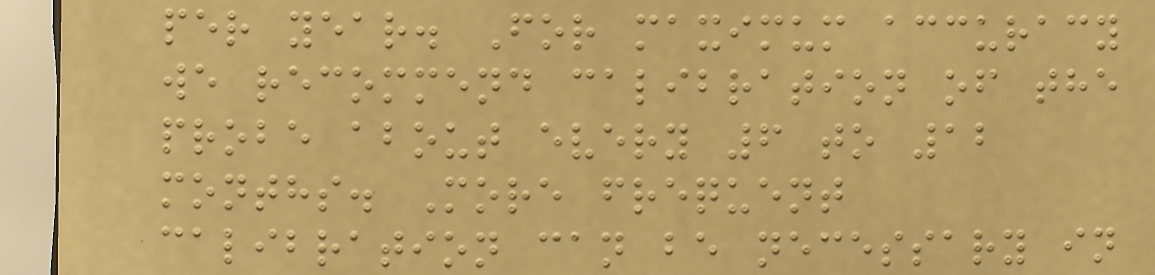per year. For maximum accuracy
we recommend calibration of the
probe about every 6 to 12
months. More frequent
calibration can be necessary in
